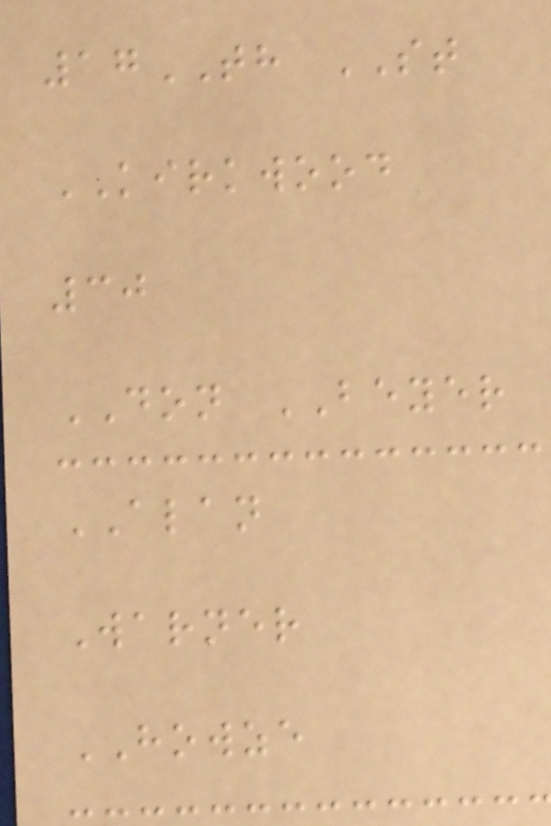17TH ST
KIRKWOOD
30
DON BEYER
ALAN
Warner
HOWZE
